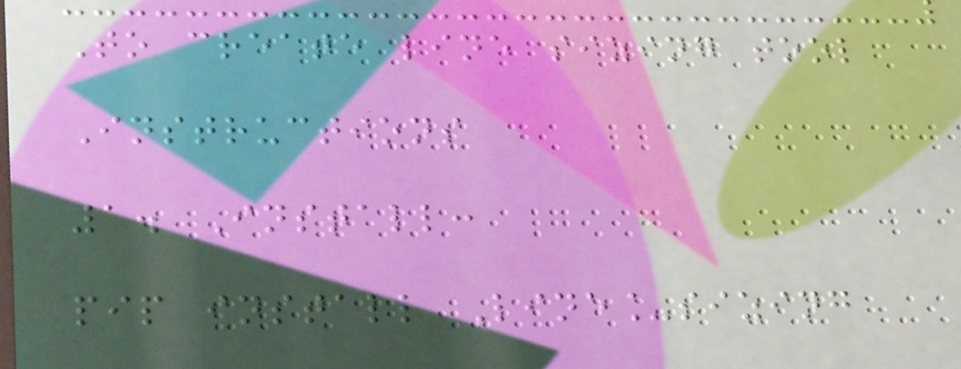To create line sizing tool
Instructions
1. Install:
pip install Line_sizing
